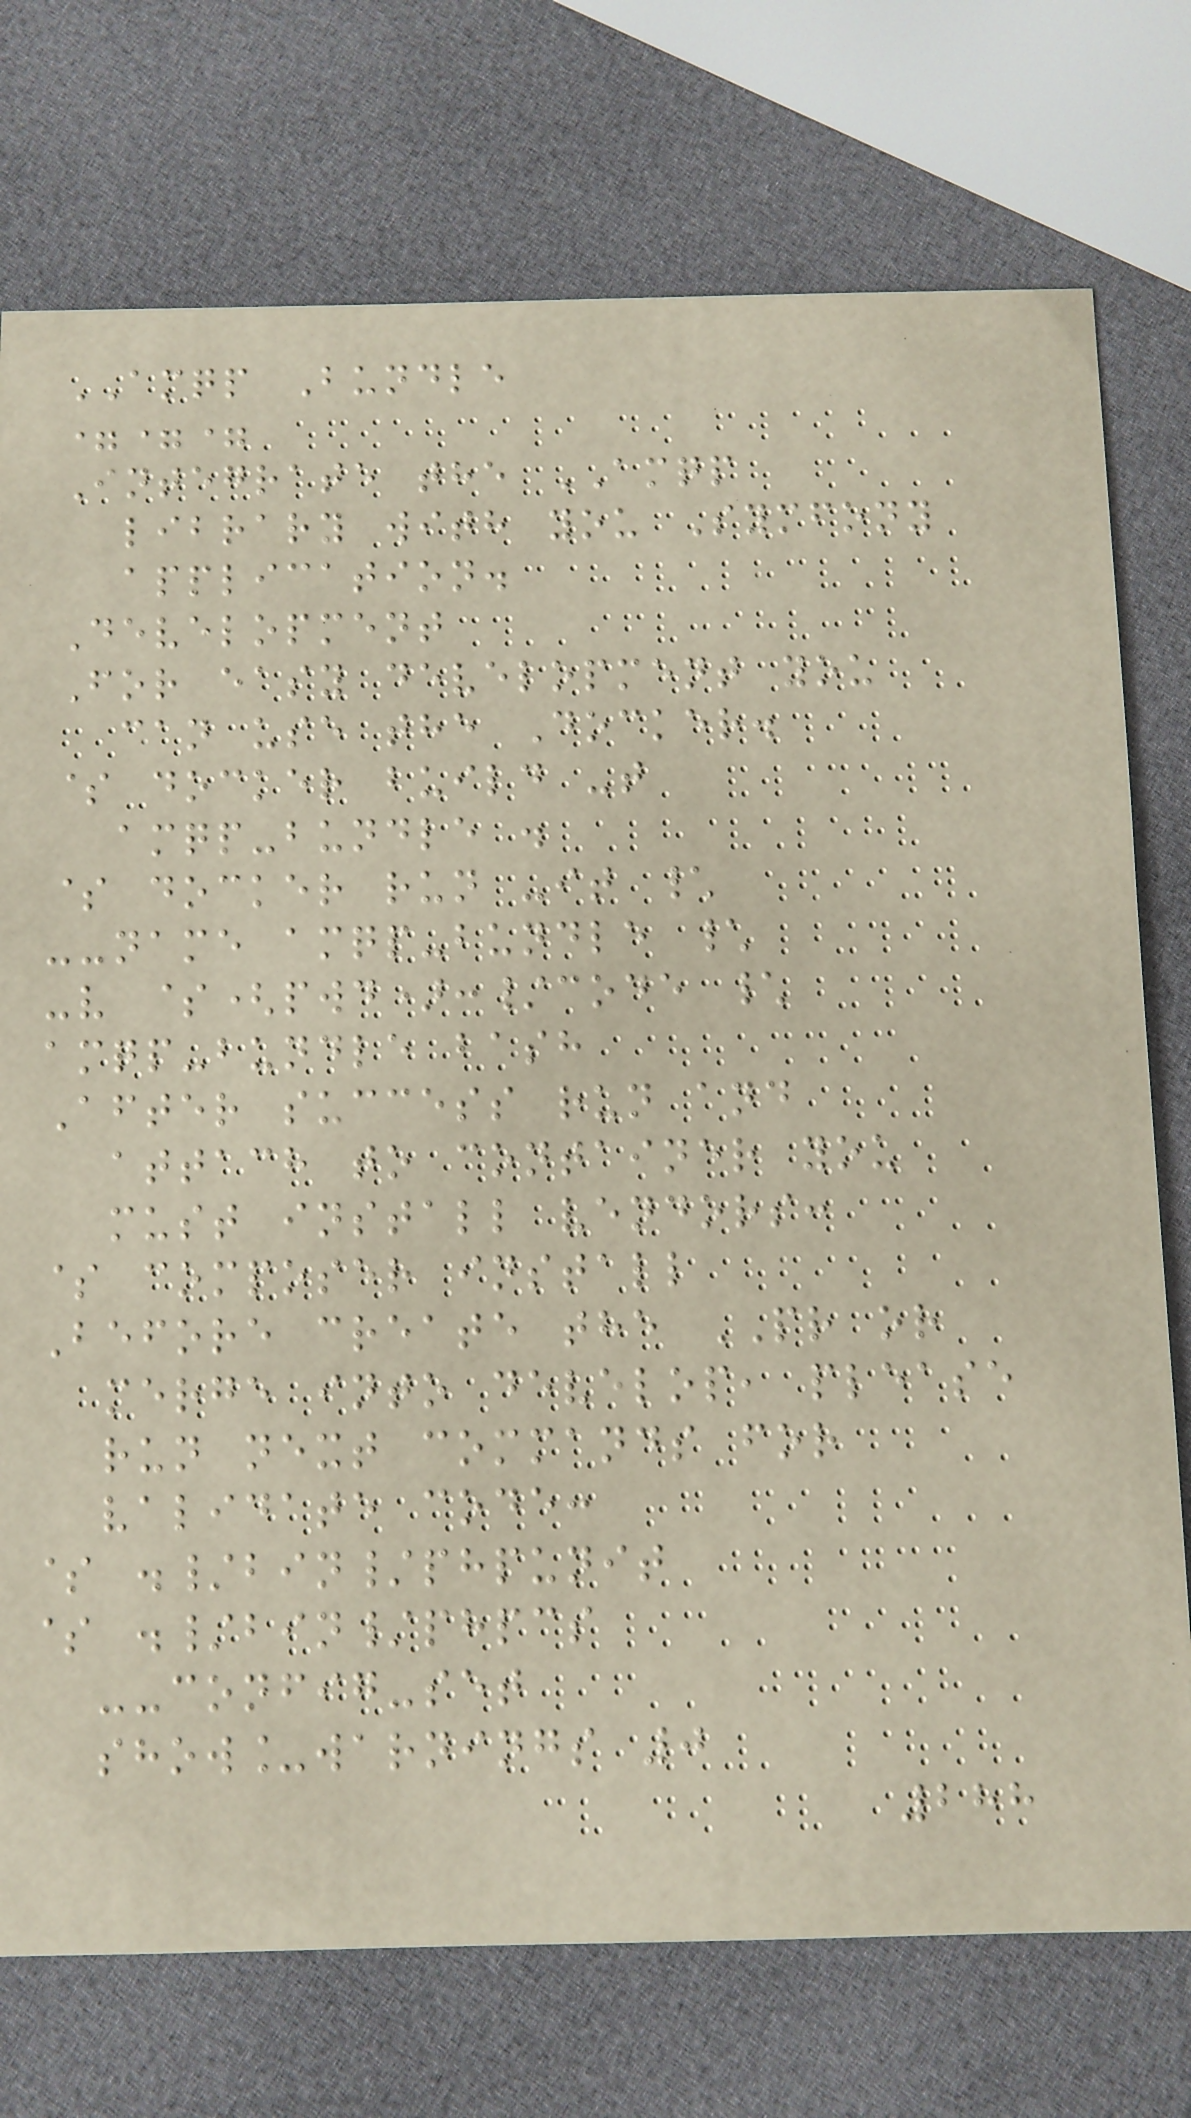AMQP Bundle
===
Integrate the AMQP
library with you Symfony
application.
Development
For easy development you
can use the Docker.
$ docker build -t
amqp-bundle .
$ docker run -it \
--name amqp-bundle \
-v $(pwd):/code \
amqp-bundle bash
After success run and
attach to container you
must install vendors:
$ composer install
Before create the PR or
merge into develop, please
run next commands for
validate code:
$ ./bin/phpunit
$ ./bin/phpcs
--config-set
show_warnings 0
288
